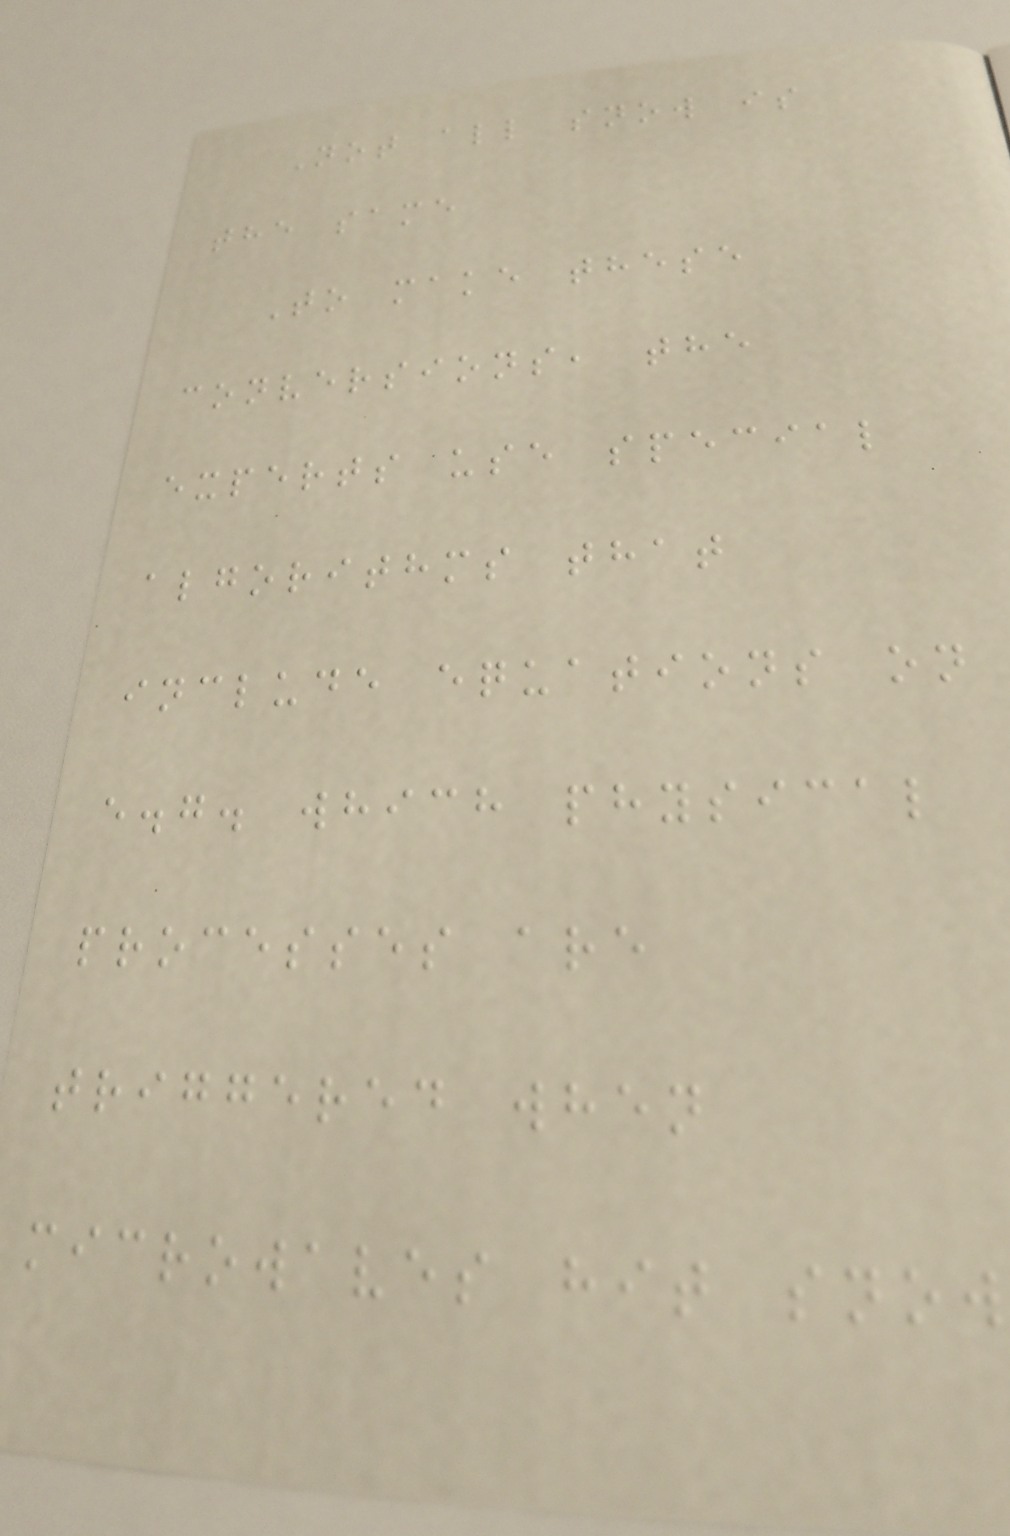Not all snow is
the same
To make these
conversions, the
experts use special
algorithms that
include equations on
e.g. which physical
processes are
triggered when
microwaves hit snow
